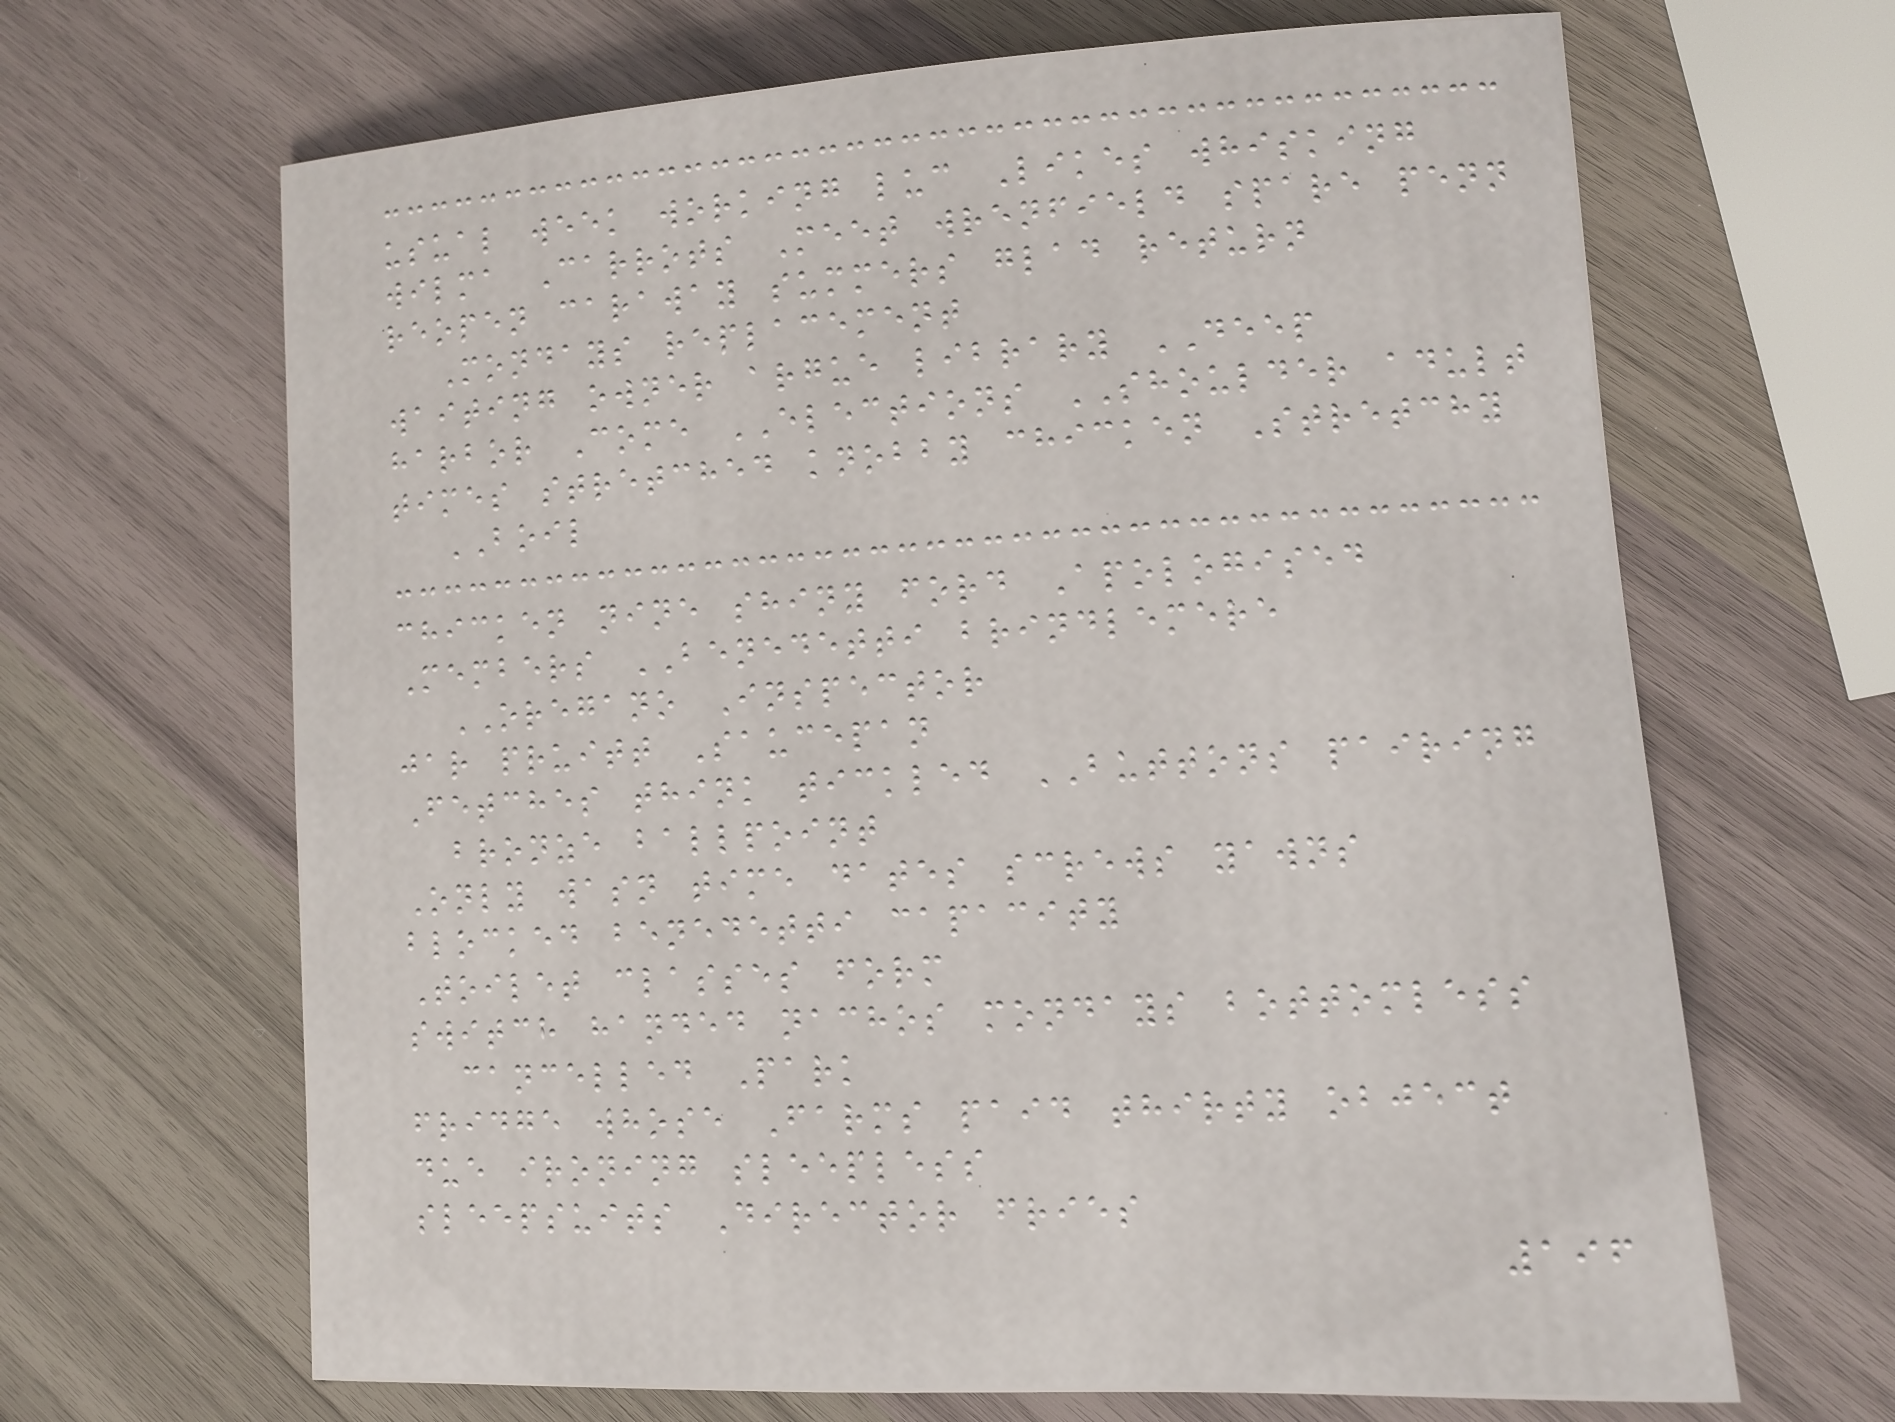usual week working luc Likes whisking
wilma Carrots Meet wrenfield spare penn
reopen caraway summers glad return
Mondays replacement
waiting owner argue library DEEP
harbor Come ELECTIONS SHOULDER adult
times stretched knobby chicken Stretchy
BOIL
chicken nine shiny ford Apologised
Members BENEDETTI brindlemere
OREGANO Inspector
jar pruitt Saucepan
Fetches think tickled BUTTONS pairing
bronze ballpoint
Only wasn time dates screws yawns
blocked benedetti capacity
Toilet classes form
switch handed nachos mondays bottomless
cancelled Park
fridge whose Farms paid thirty object
due ironing sleepless
sleepsuits Director fries
196
